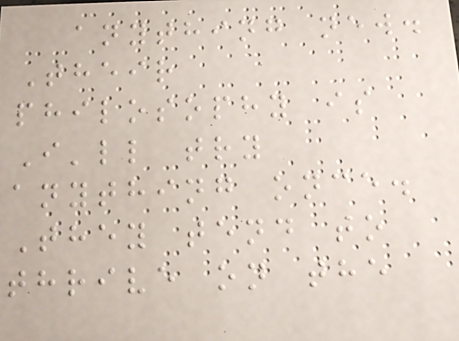anything new.
Their
philosophy is
I'll try
anything once.
They tend to
thrive on the
